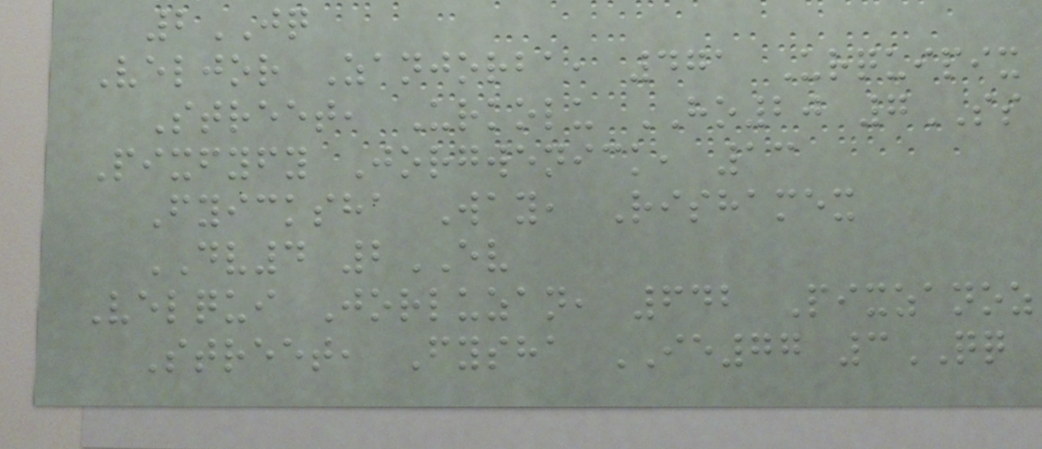2JQ
Veljor Zanjorba, 471 Urquipix
Street, Urkolu HO20 7SS
Pixfyfy Jorgwenick, 13
Fyicksha Way, Rishamex
DV4 2EV
Velqui Jorluzan, 642 Pixzanoz
Street, Fysha IE77 3QQ
